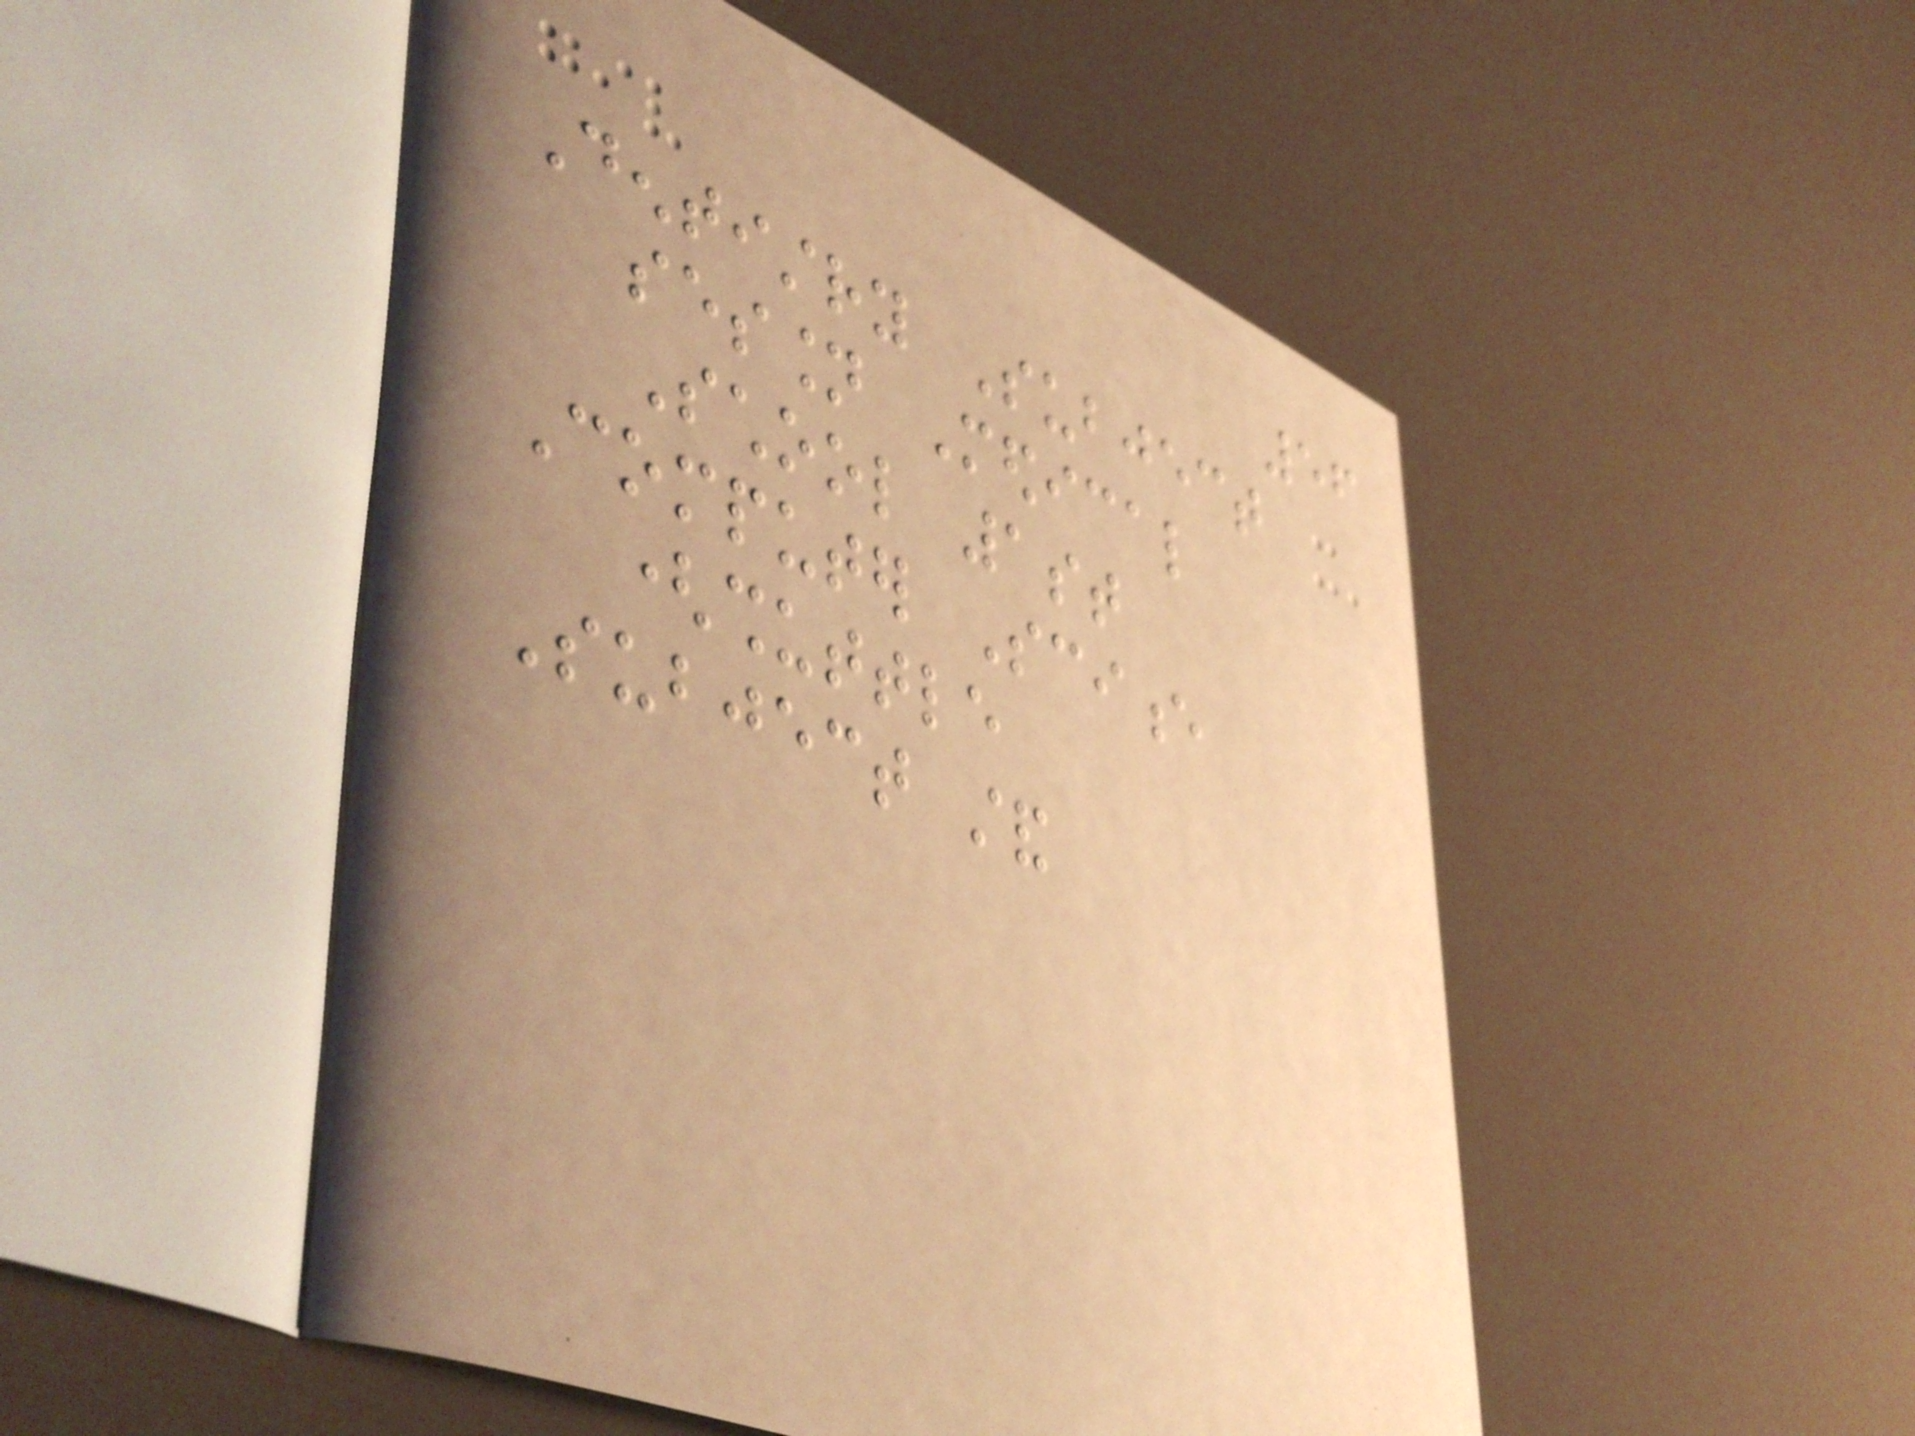56
Dentistry Subject
session Medical
School 1st
Computer Science
(shuttle
Subject stand
